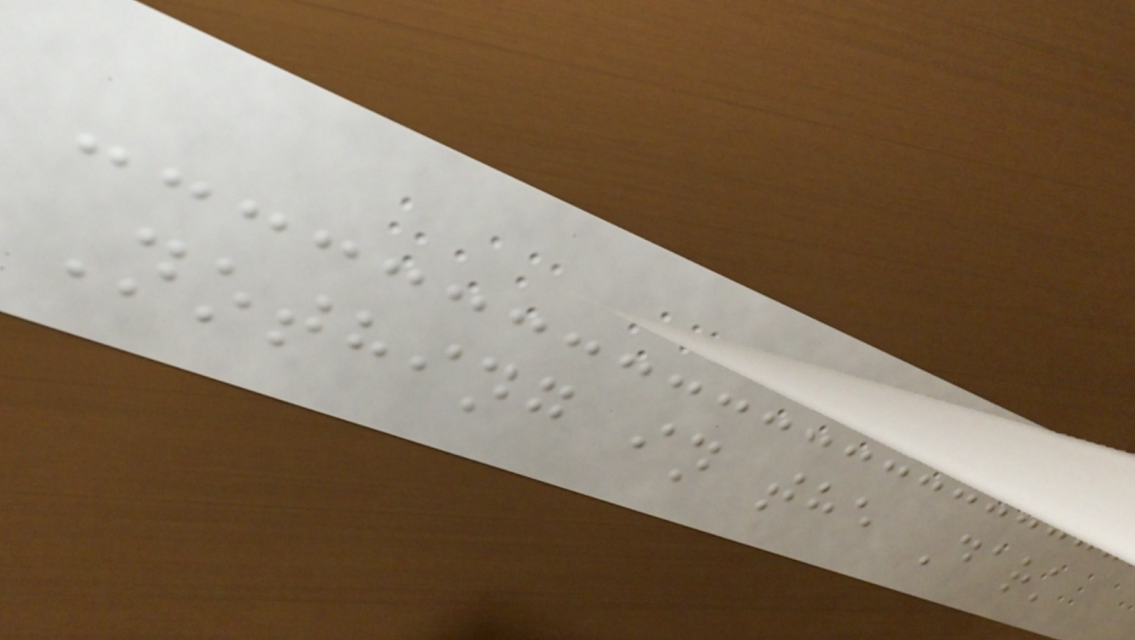Nothing in the Dark
